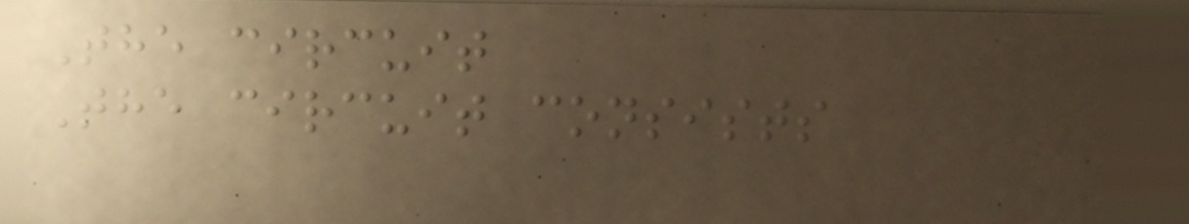The circuit
The circuit consists
